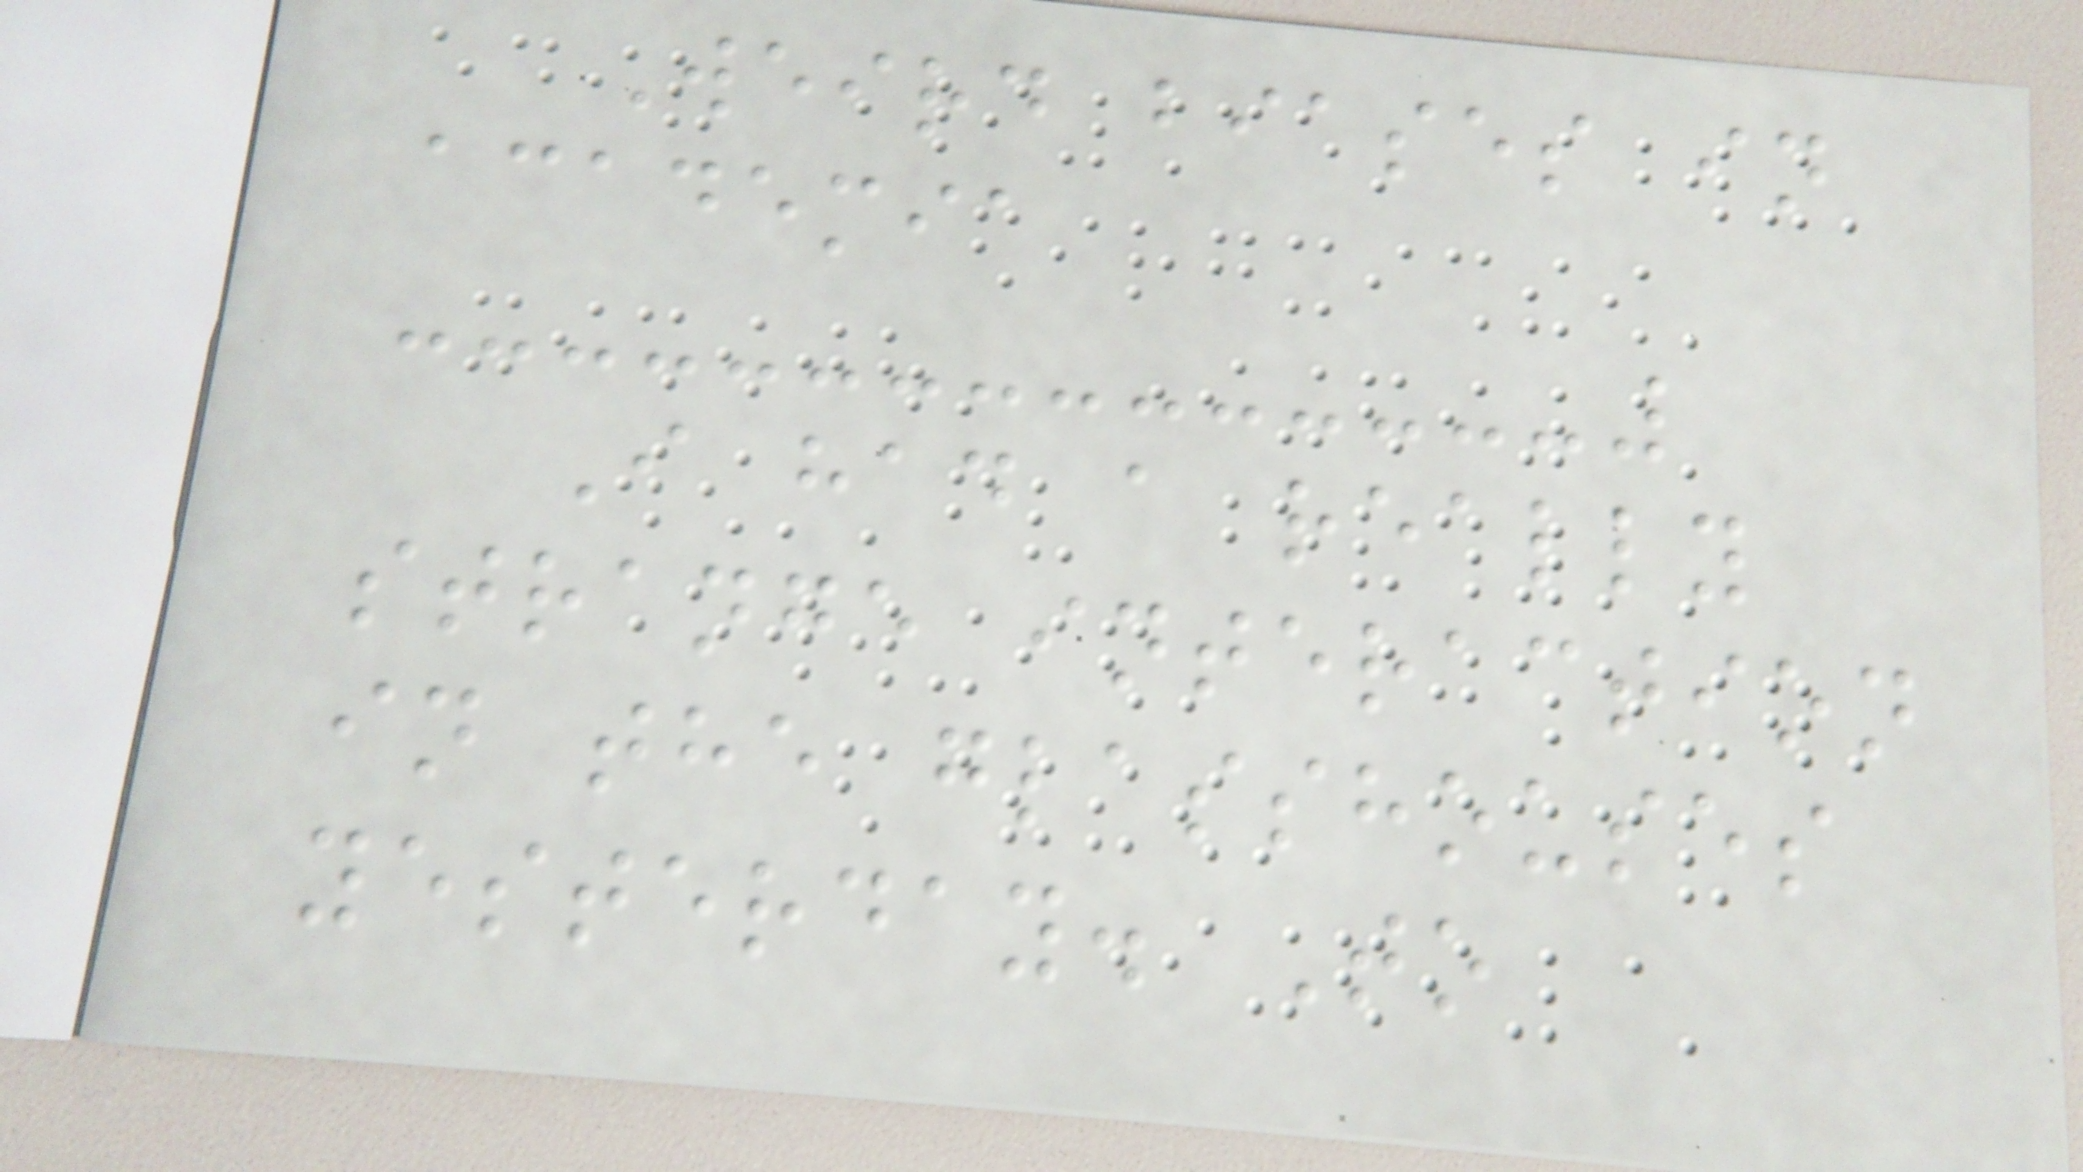Weird biases in
academia
I had a really
strange interaction
in the glasshouses
yesterday. To
